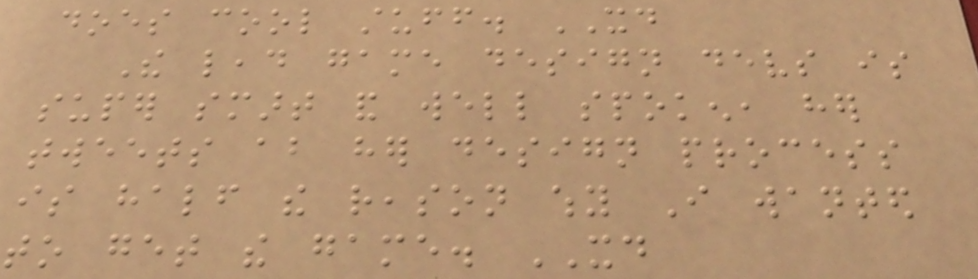does cool stuff. XD
The lead game design devs is
super smart and well spoken, her
tweets about her design process
is half the reason why I wanted
to get the game. XD
